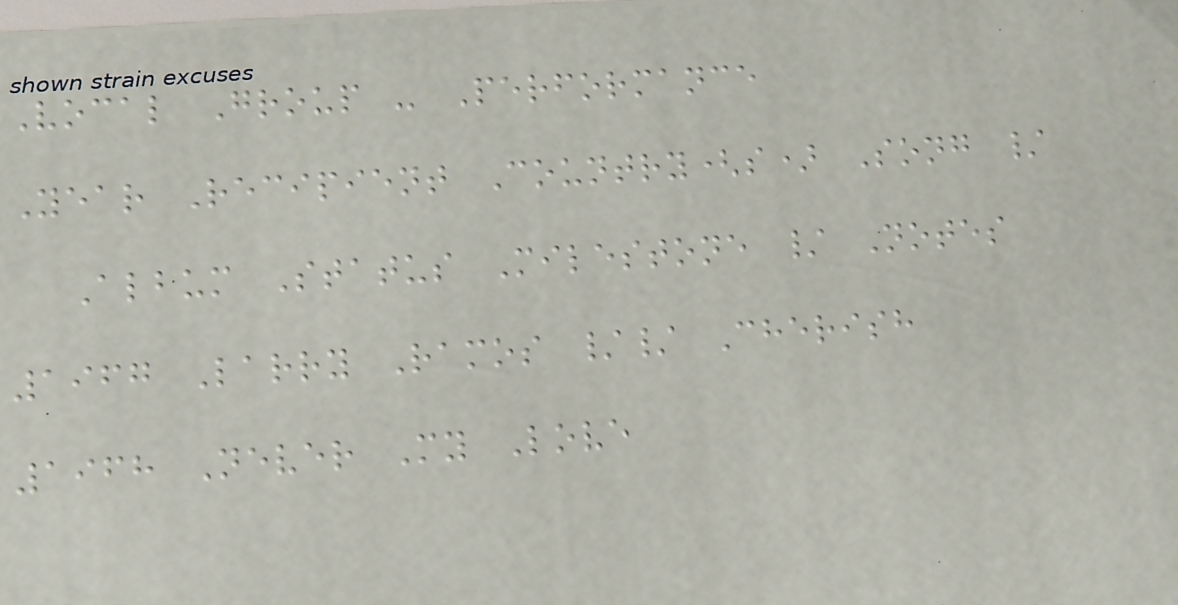Vocal Group - Performance
Year Recipient Country(s) Song /
Album Status Milestone / Notes
1967 Larry Ramos // Cherish
1968 Never My Love
